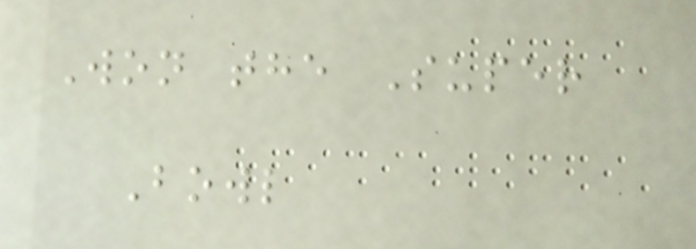Won the Super
Bowl
